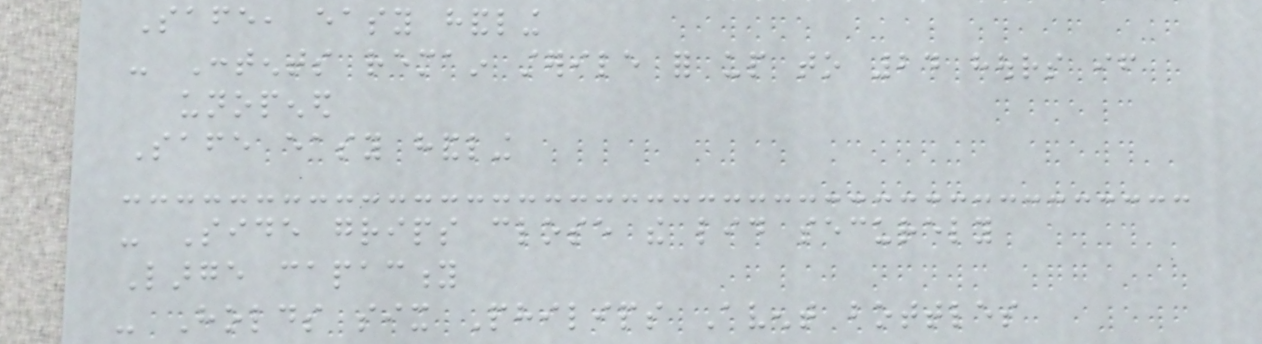Safe, easy handling
- Contents remain sterile for up to 24 hours if
unopened
Safe easy handling
- Side grips close the lid securely
Large capacity
- Holds six Philips Avent bottles
